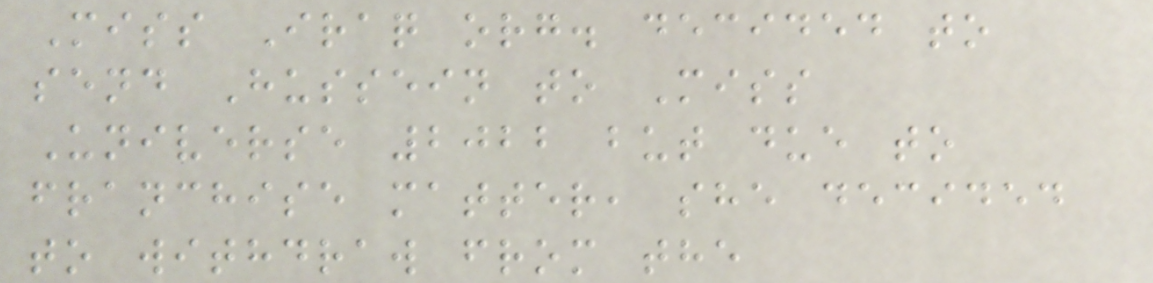Miss Iraq org. decided to
send Hussein to Miss
Universe 2022 but due to
franchise matter, she decided
to withdraw from the
